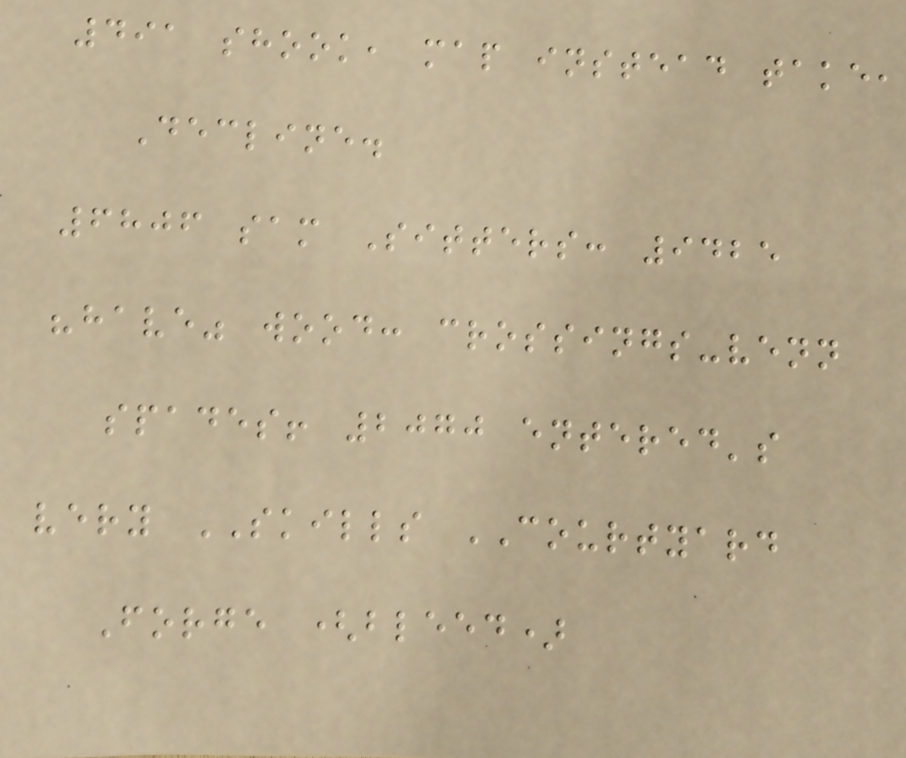491 shook, map instead take,
Decline.
6806 sam Sitters: 9425
"have" wood: crossings-venn
spades! 2070 entered's
very SKILLS COURTYARD
Forge (bleed)
